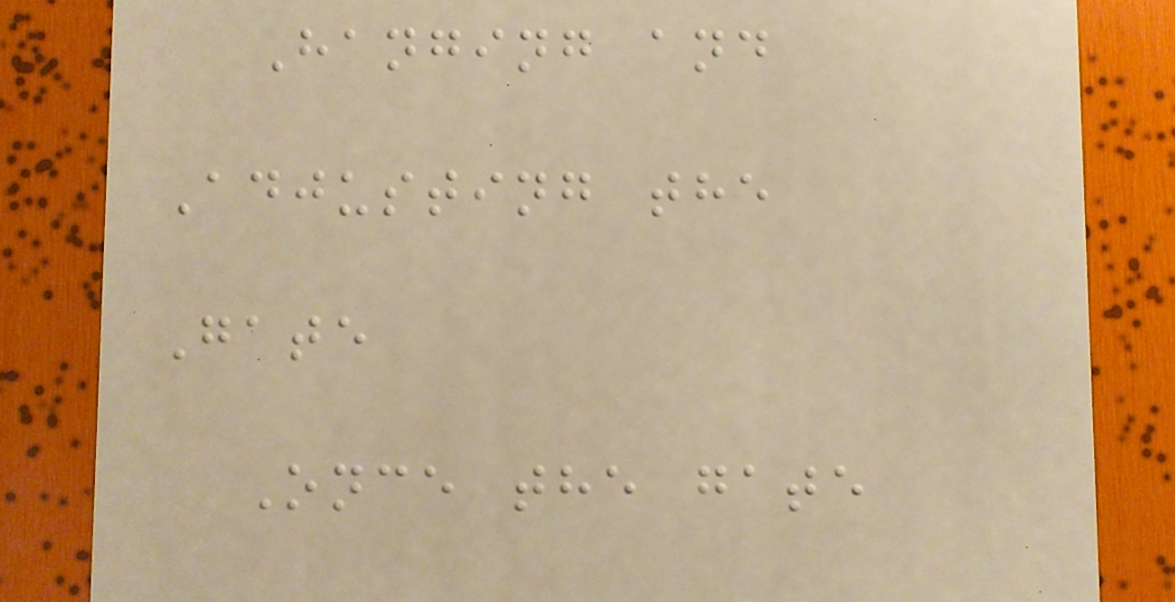Hanging and
Adjusting the
Gate
Once the gate
